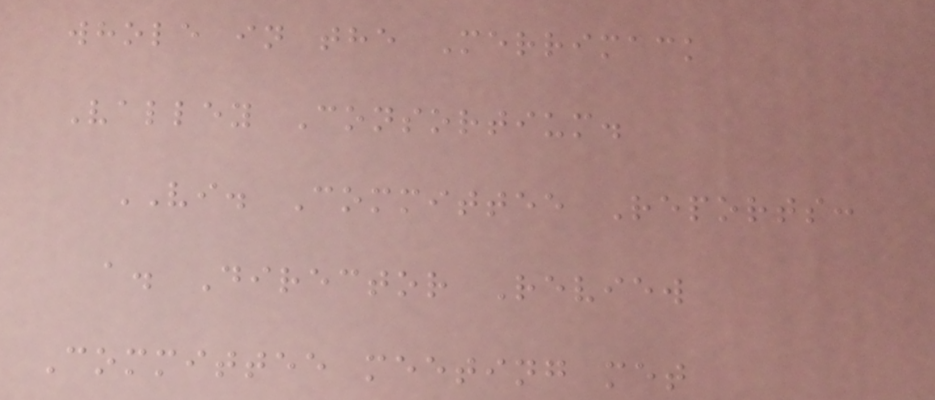whole in the Merrimack
Valley Consortium.
VI. Committee Reports:
a. Director Review
Committee meeting met
